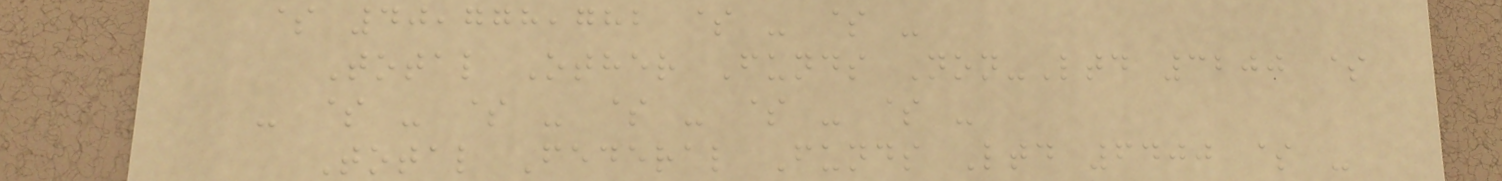$ 40,778,782 $ - $ -
Total Other Funds Non-Ltd 3200 $
- $ - $ - $ - $ - $ -
Total Federal Funds Ltd 6400 $ -
